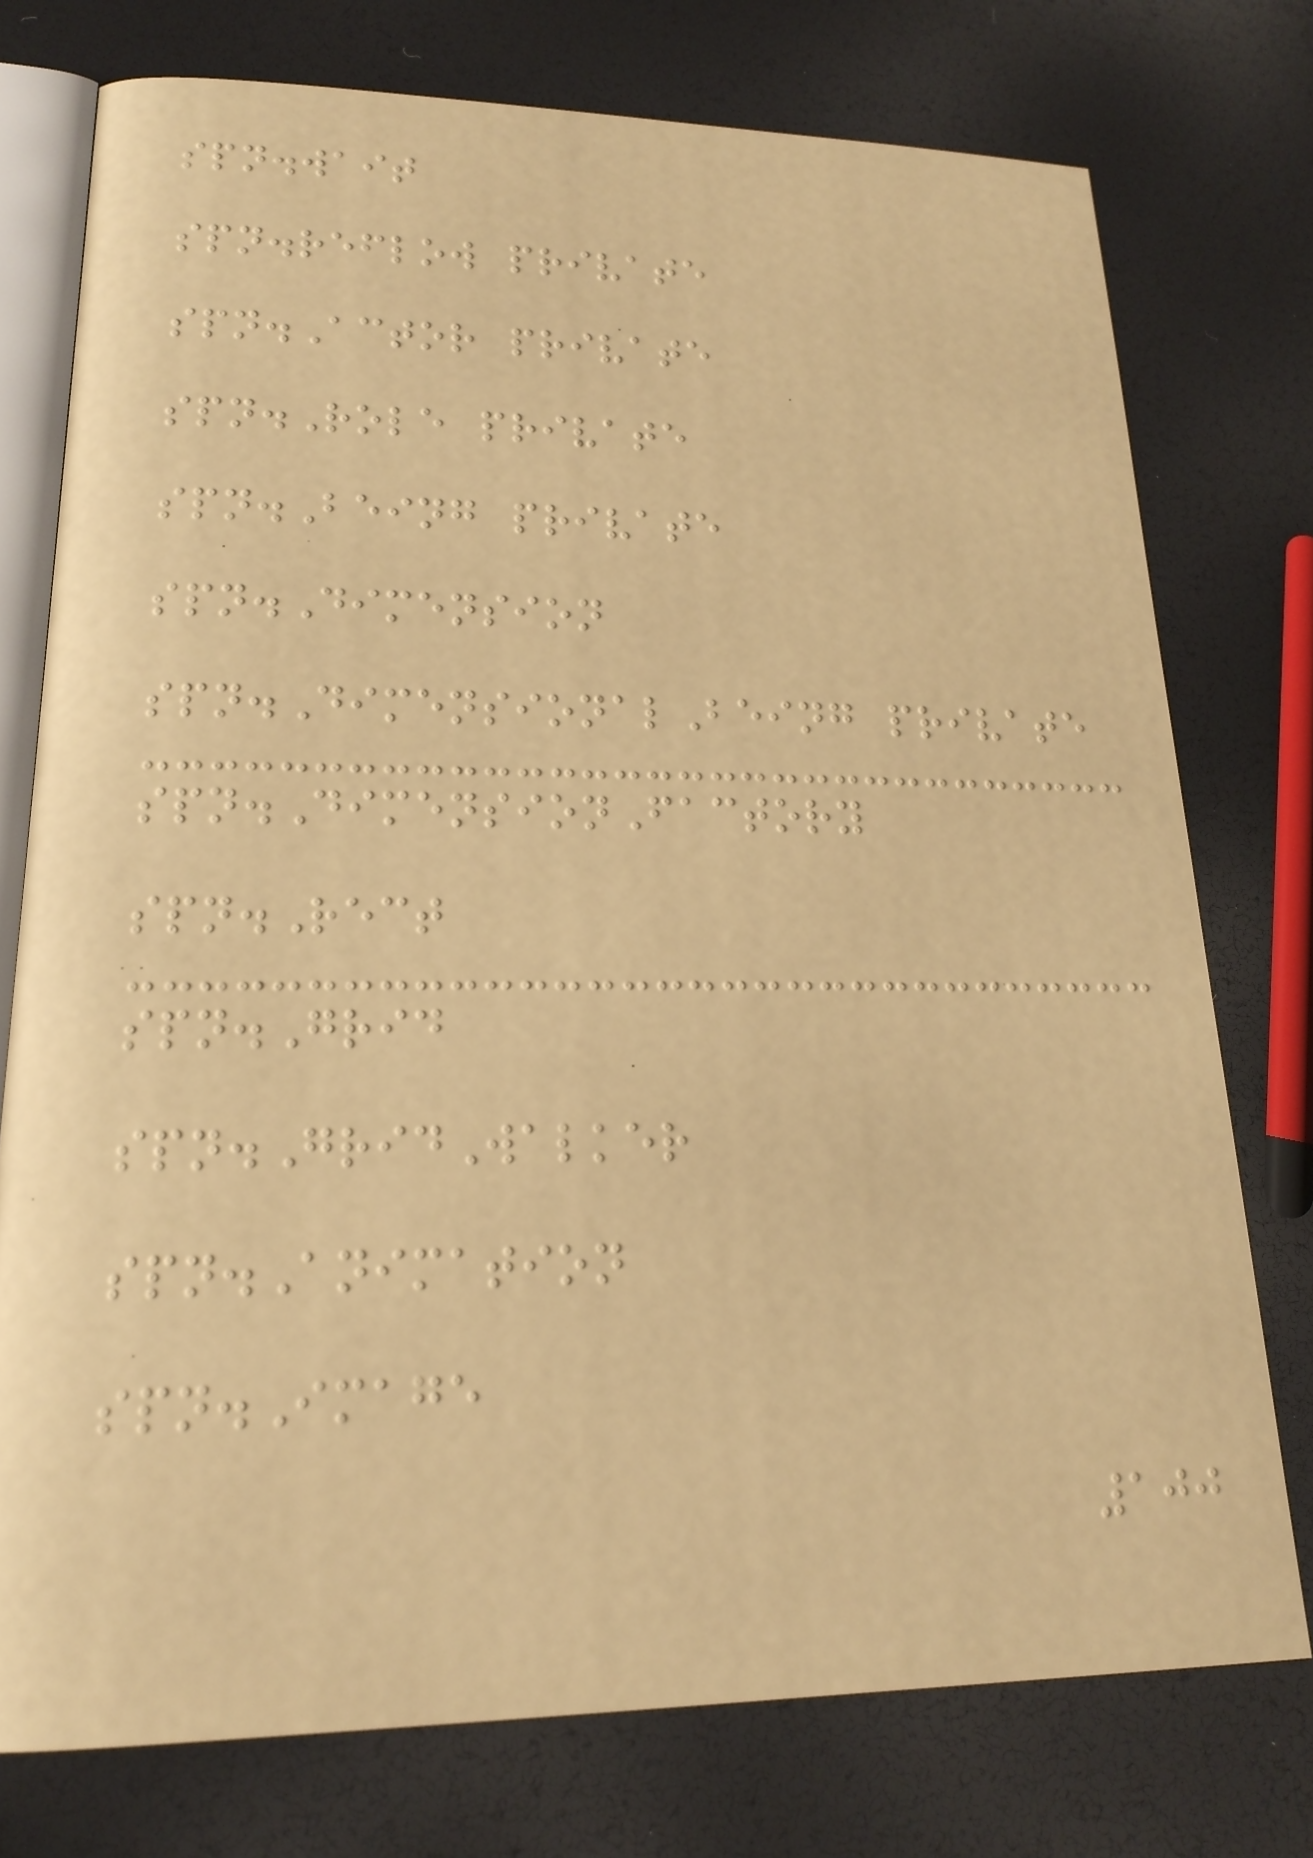spn.wait
spn.reflow private
spn.Actor private
spn.Role private
spn.Being private
spn.Dimension
spn.DimensionalBeing private
spn.DimensionFactory
spn.Rect
spn.Grid
spn.GridWalker
spn.Animation
spn.Image
100
